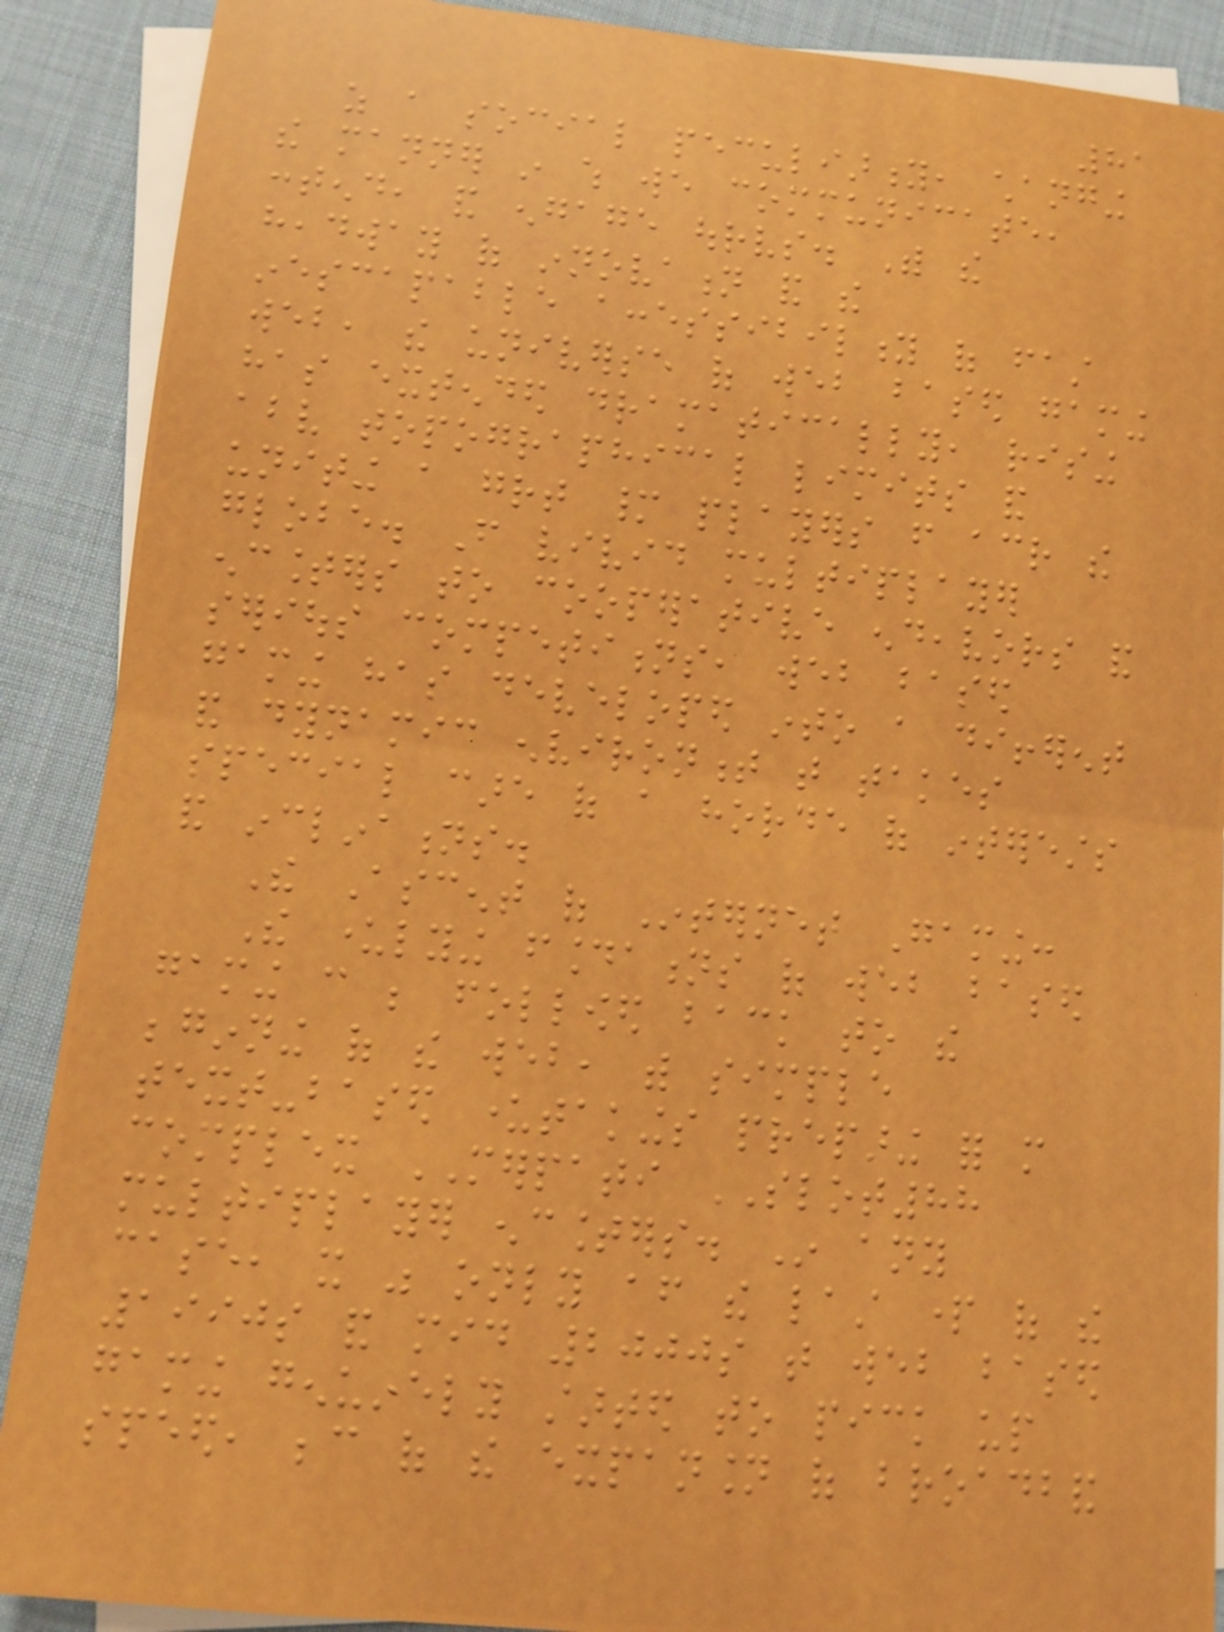81
as a social peculiarity, changing
the manner in which we communicate,
contend, and engage ourselves. With the
headway of innovation and the
inescapable accessibility of fast
web, the universe of web based gaming
has extended dramatically, rising
above topographical limits and
uniting a great many players from across the
globe. From vivid multiplayer
encounters to cooperative endeavors and
serious competitions, web based
gaming has developed into a different
and dynamic environment that takes
special care of a horde of interests
and inclinations.
The Ascent of Internet Gaming:
The underlying foundations of web based
gaming can be followed back to the
beginning of the web, with simple
text-based undertakings preparing for more
complex MERPATI SLOT88
multiplayer encounters. In any
case, it was only after the last part of the
1990s and mid 2000s that web based
gaming genuinely started to pick up
speed, because of the expansion of broadband
